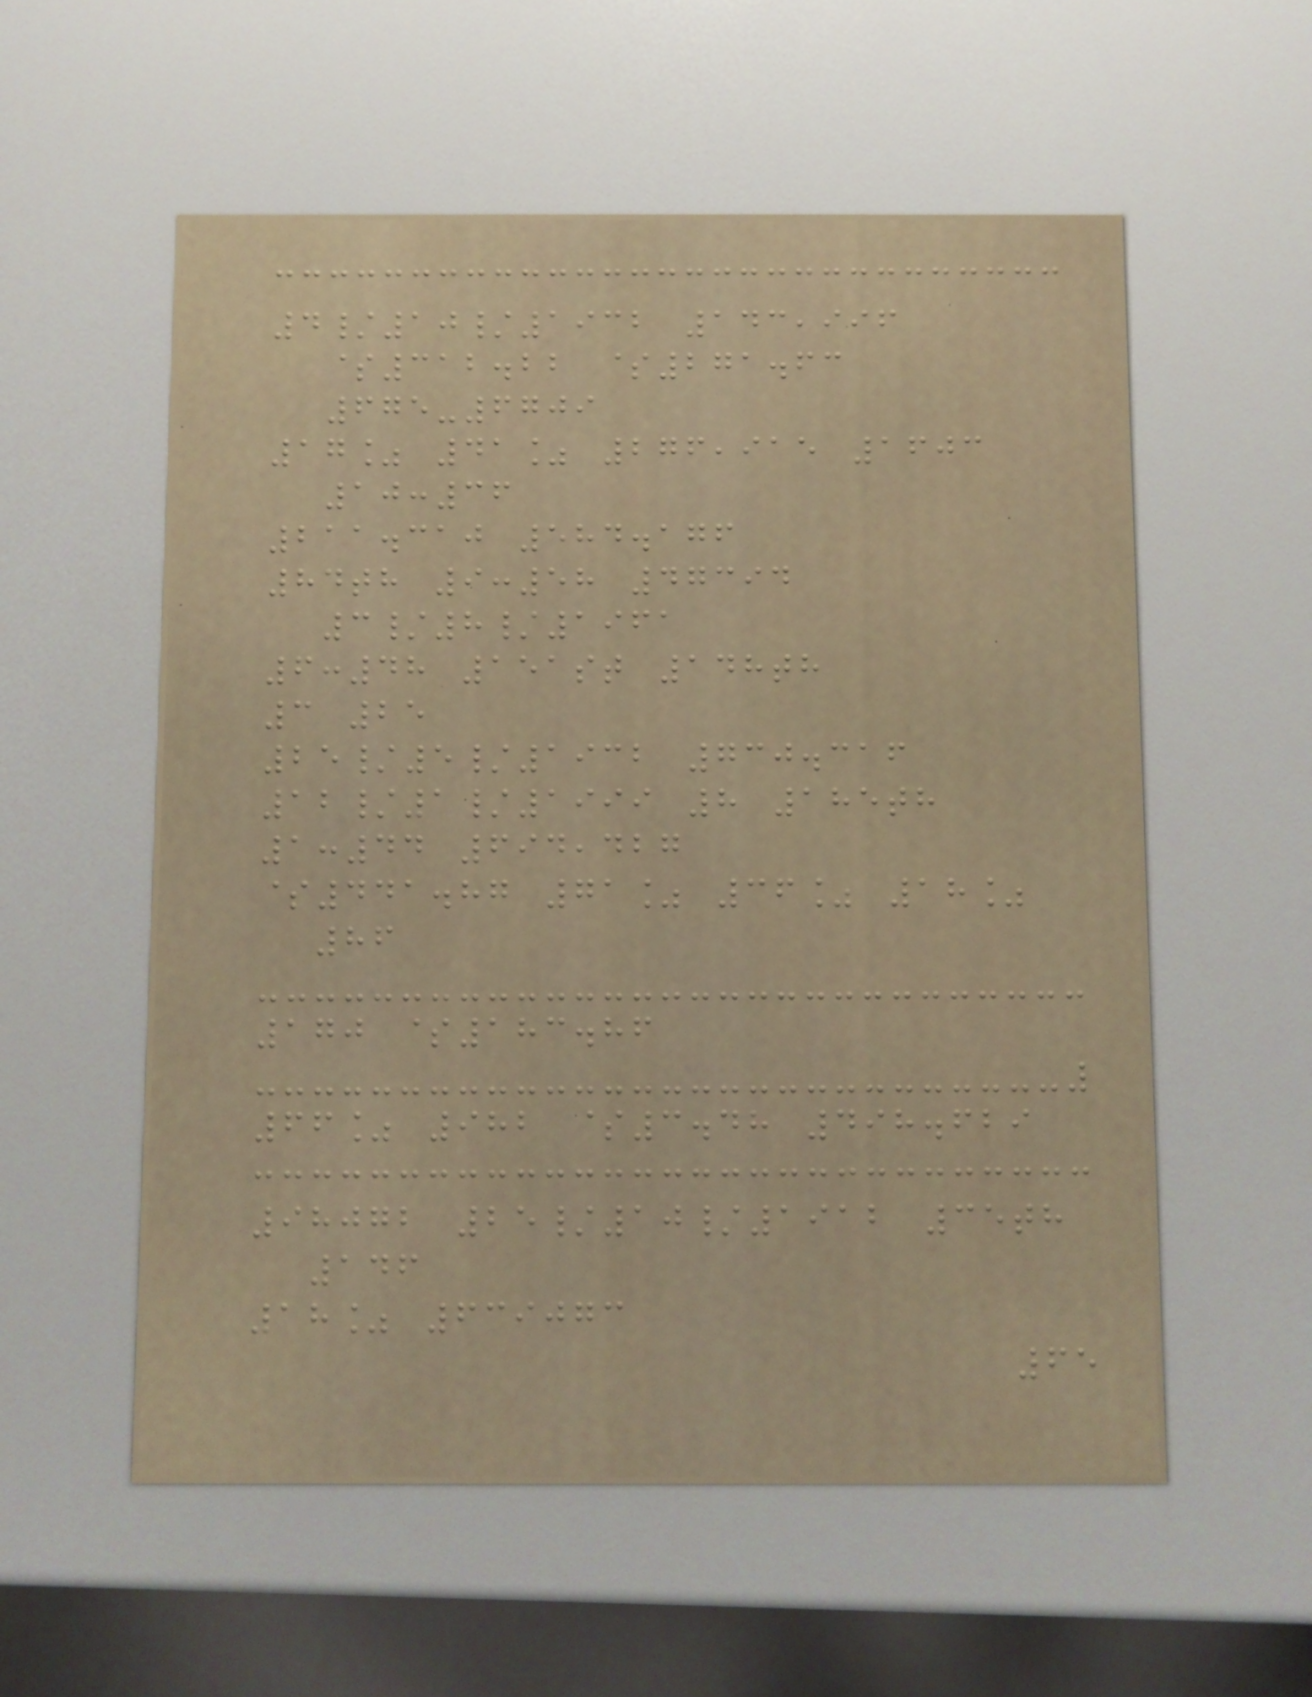4/10/1932 143,996
$312.22 $271.63
675-6709
17% 41% 276,915 1603
10:36
211.310 584.176
84th 9:58 47394
3/8/1961
6:48 151st 148th
3 25
25/5/1932 730.316
12/1/1999 8 185th
1:44 694,427
$441.87 71% 36% 18%
86
170 $183.86
66% 982 $3.48 498.629
98072 25/10/1912 35th
146
18% 639073
65
